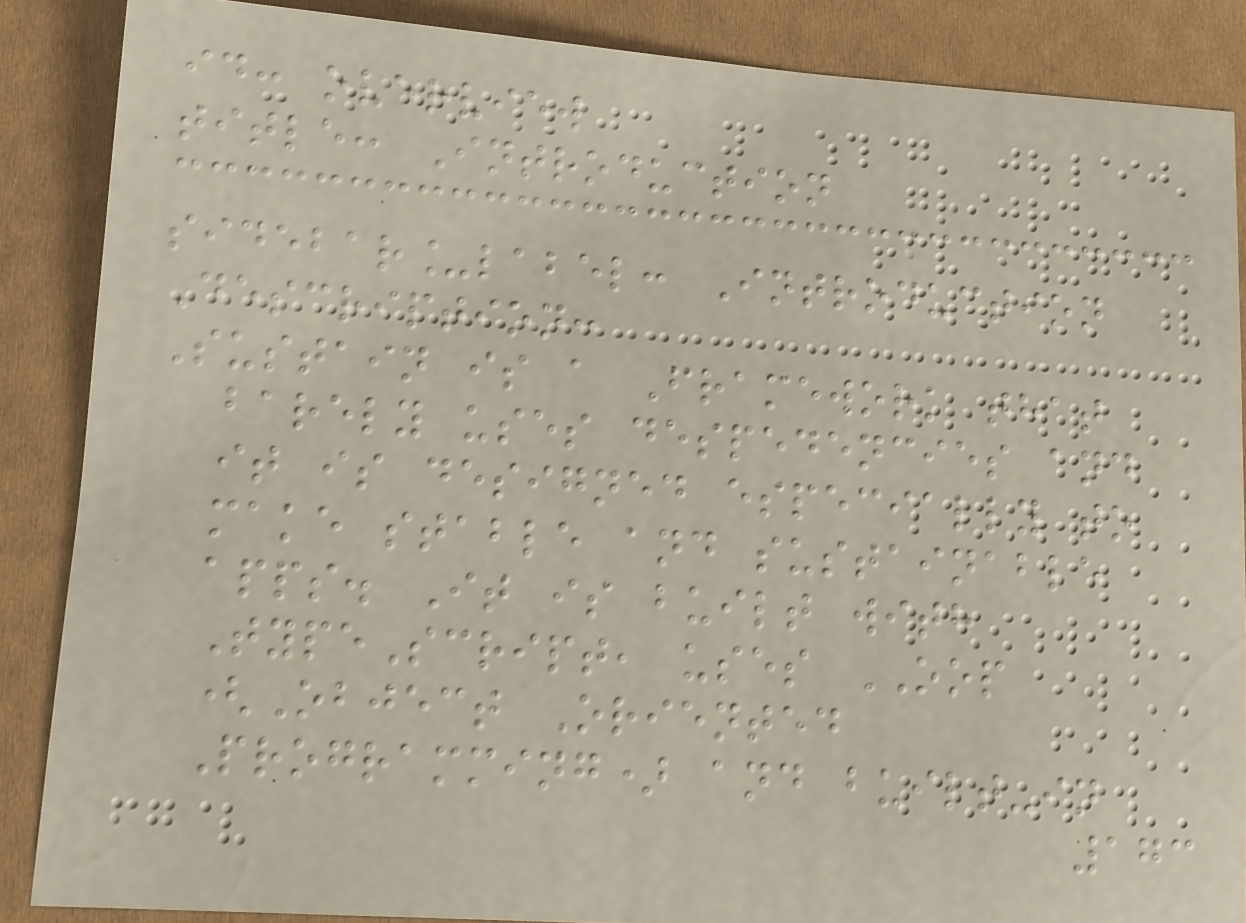id: overview
title: Introduction
sidebar_label: Introduction
Description:
Sustain is a Framework that
barely uses despedencies and
it is designed especially to
make stable and sustainable
apps. It is built with
TypeScript, uses OOP
(Object Oriented
Programming) and built-in
173
